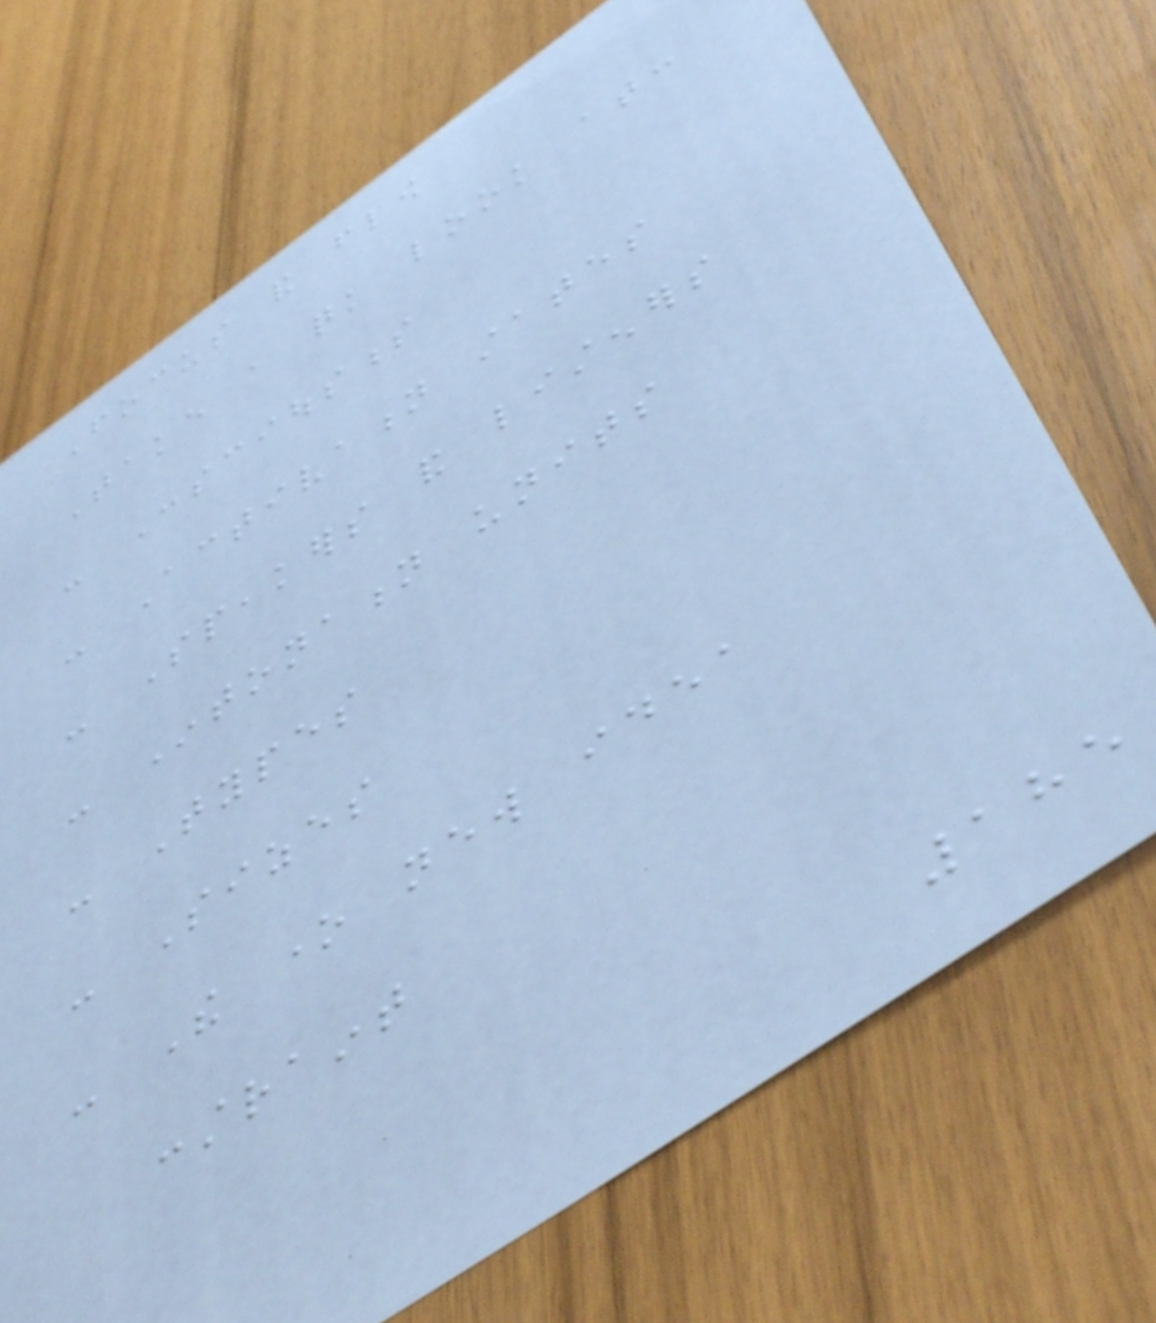Focus and flow
Take a quick look at:
- Consciousness
- Activation states
- Speakers and listeners
- Intonation units
- Types
- Sizes
- The one new idea
constraint
185
